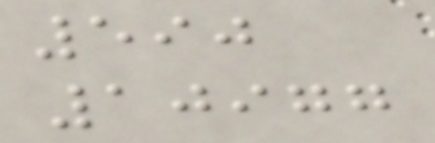590
10977
